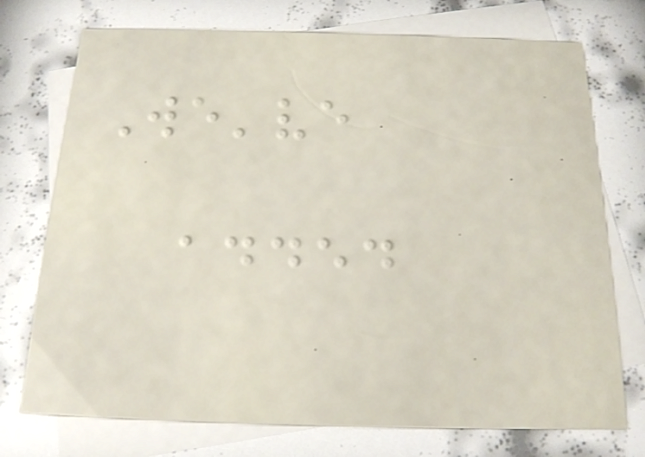We've
added
